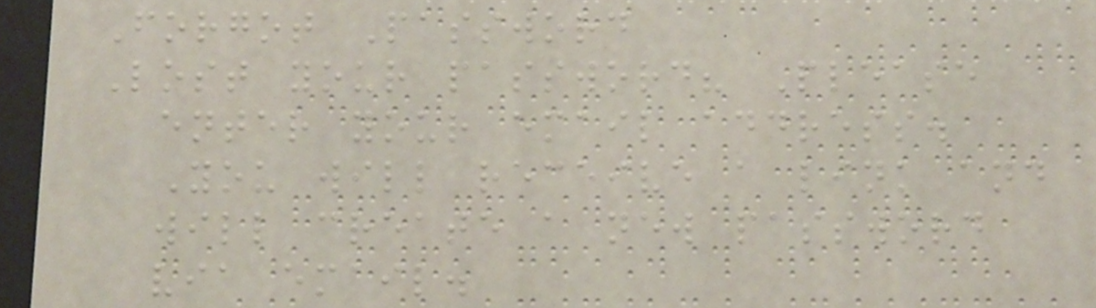Forgot Password
Lost your password? Please
enter your email address.
You will receive a link and
will create a new password
via email.
